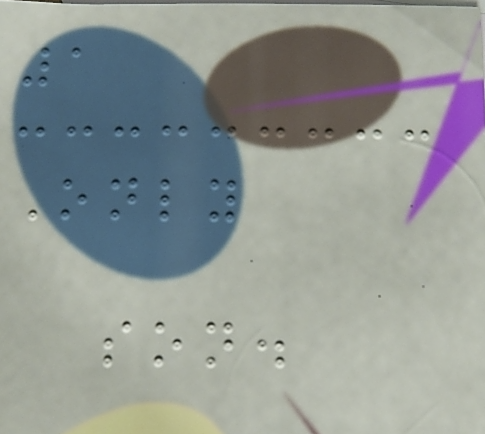1
Only
son.
